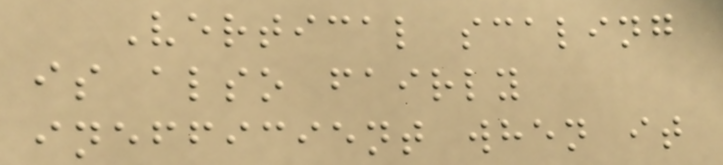Vertical scaling
is also fairly
inefficient when it
